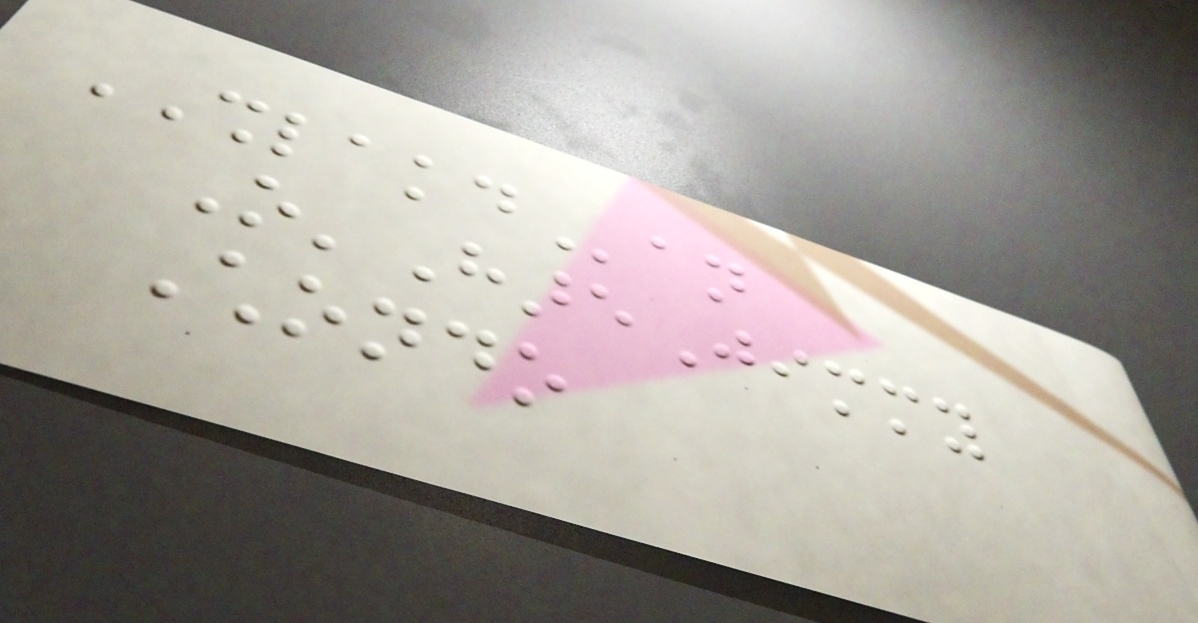SHLAKDan
O'HareJimmy
Chondo
